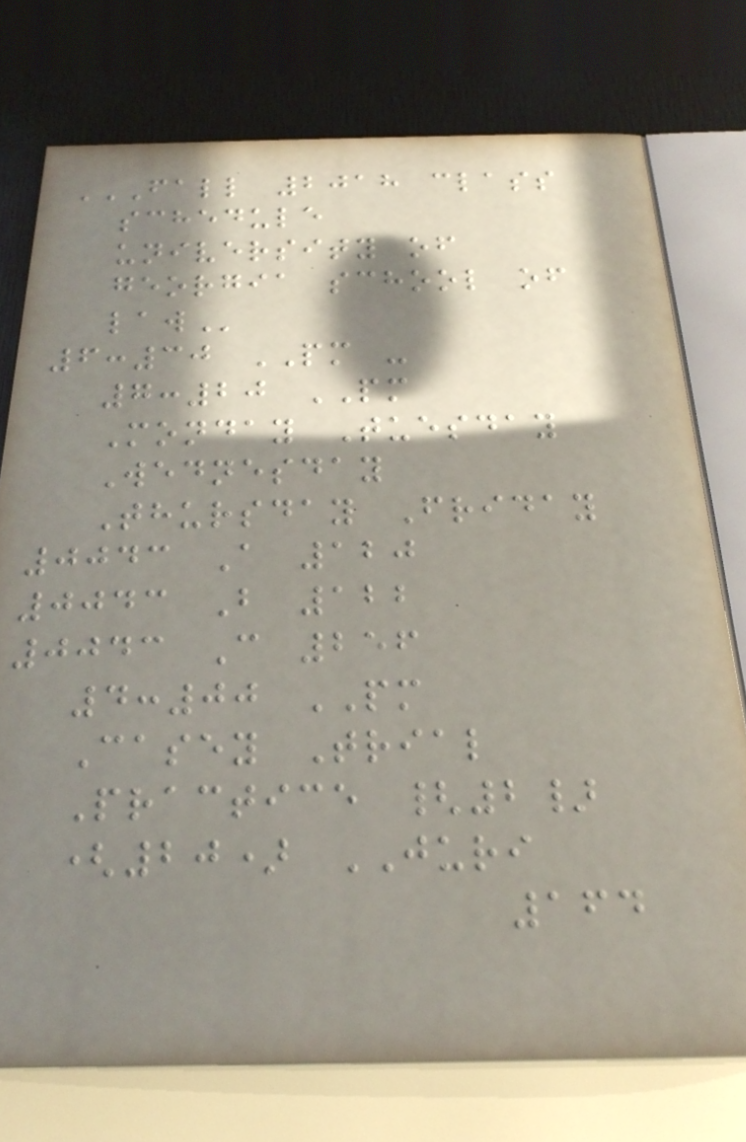FALL 2018 CLASS
SCHEDULE
UNIVERSITY OF
GEORGIA SCHOOL OF
LAW
6:30 PM -
7:20 PM
Monday Tuesday
Wednesday
Thursday Friday
0043 A 120
0043 B 122
0043 C 256
4:00 PM
Casey Trial
Practice {2}
(20) JURI
164
